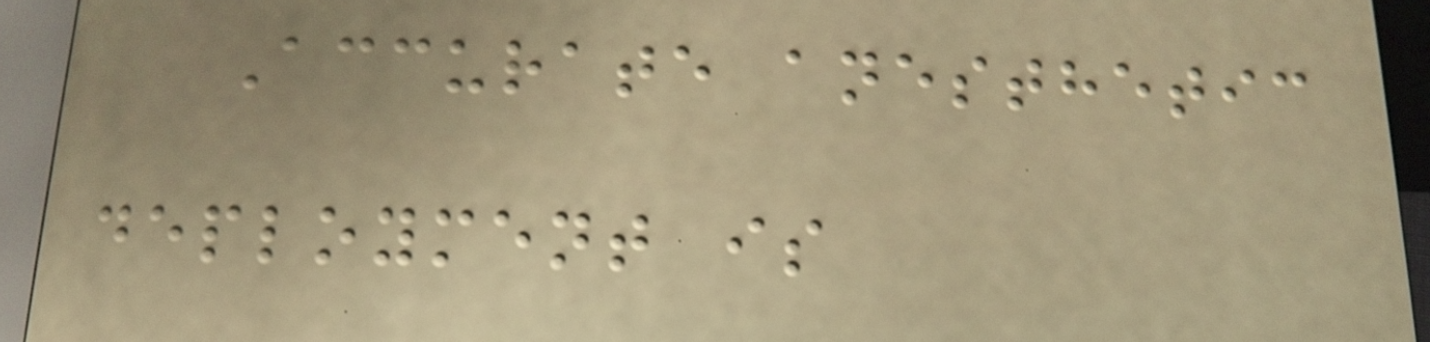Accurate anesthetic
deployment is
